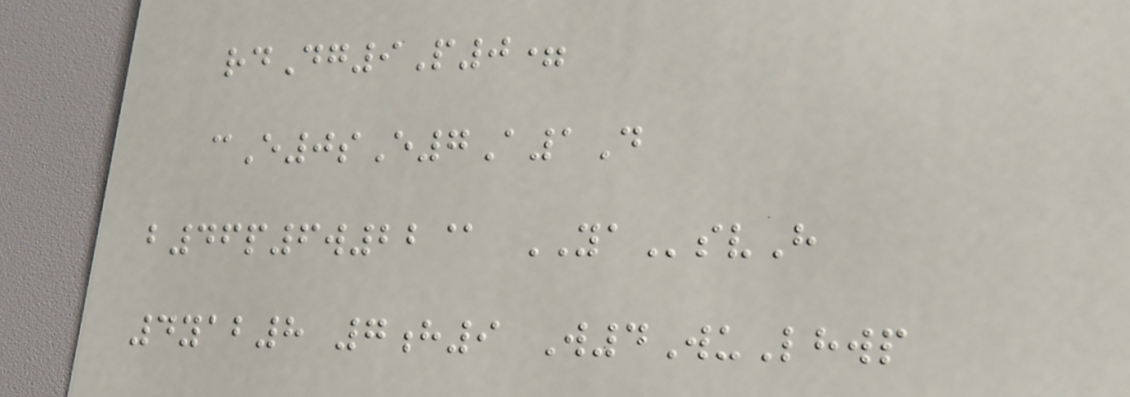rdDg9P0=
cE0sE7A1D
b46p6w22@ YAsvH
4yab8 7h9 W4WuLhwp
